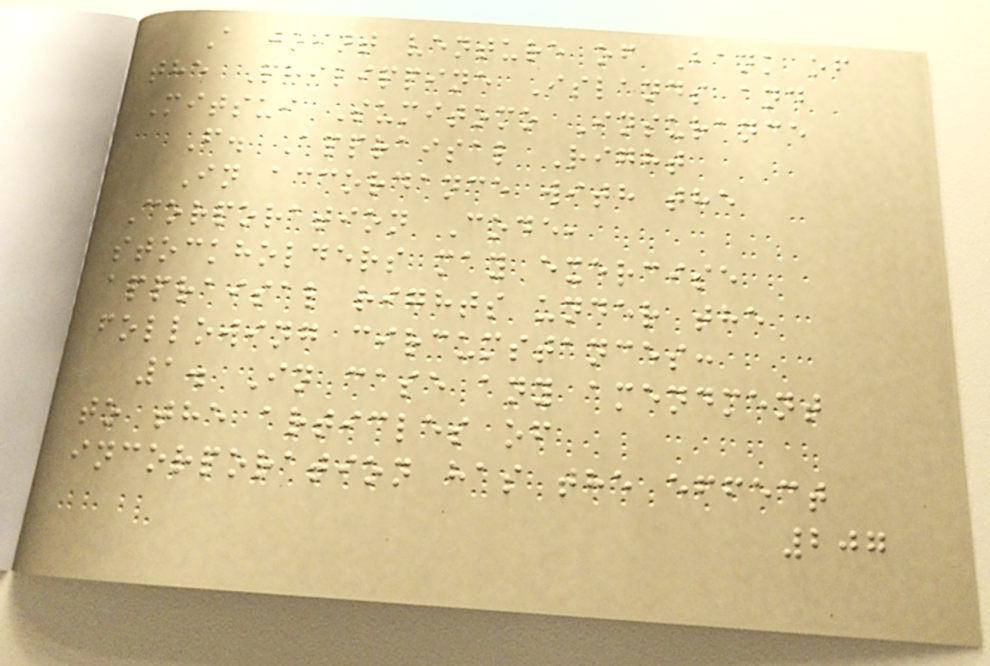A joint venture of Bank of
the Philippine Islands and
Mitsui Sumitomo Insurance
F. Appraisal Right
In accordance with the
Corporation Code,
stockholders may exercise
appraisal rights under the
following circumstances:
1. In case any amendment
to the articles of
incorporation has the effect
207
